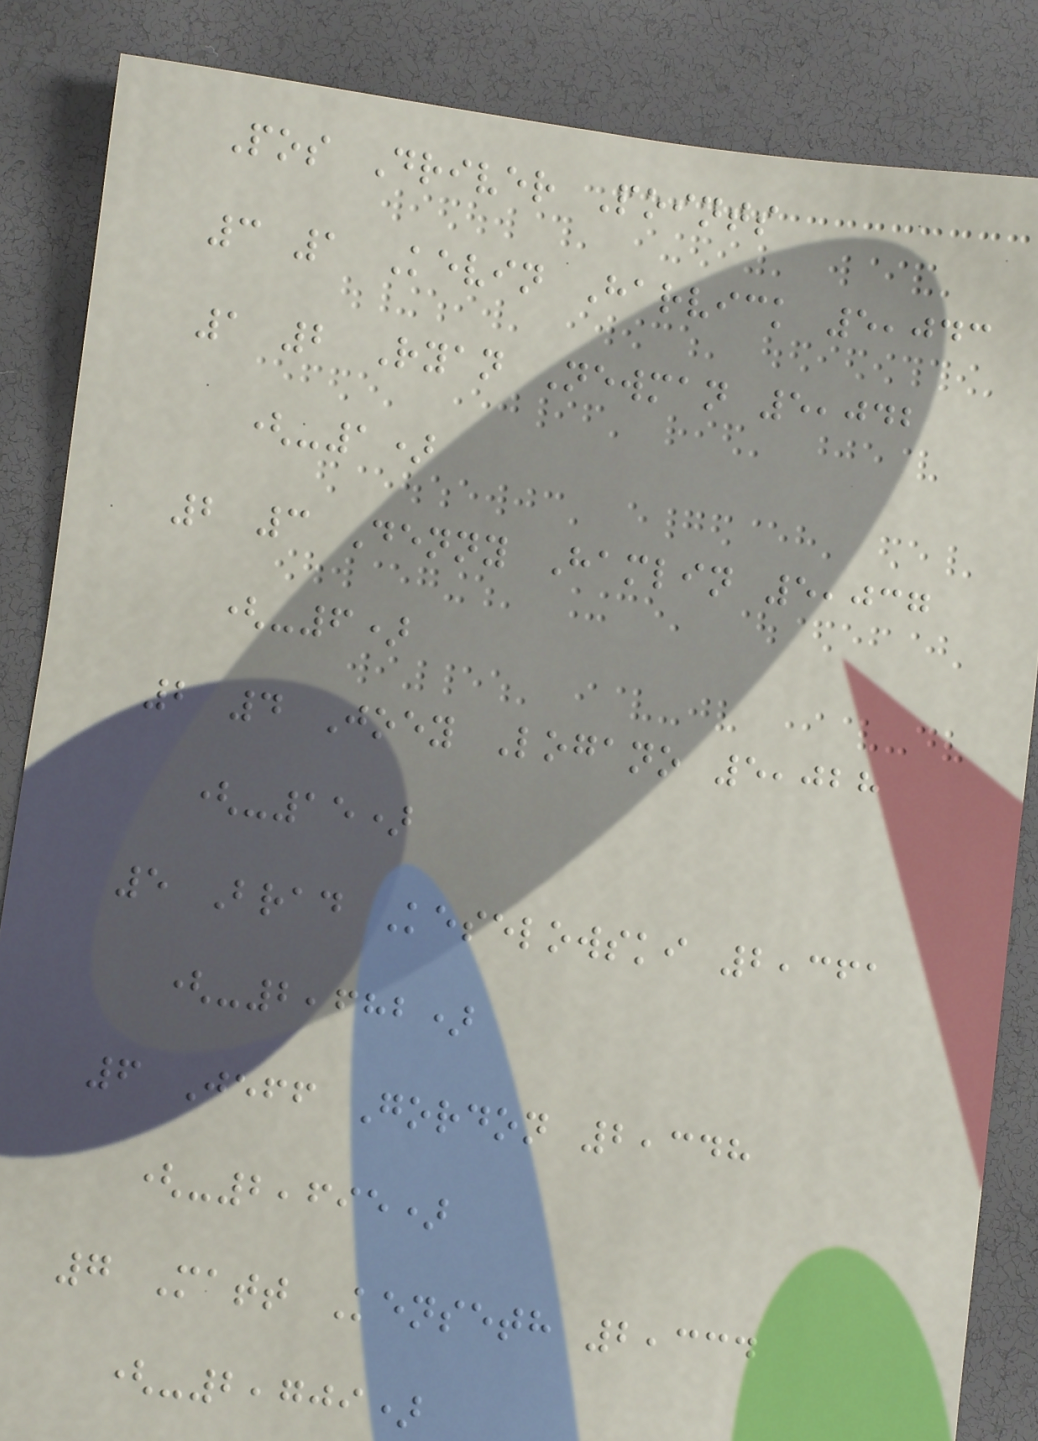Pos Driver Points
3 1 Kevin Harvick 5,043
1 2 Ryan Newman 5,042
(-1)
2 3 Denny Hamlin 5,037
(-6)
2 4 Joey Logano 5,028
(-15)
5 Brad Keselowski 2,361
(-2,682)
6 Jeff Gordon 2,348
(-2,695)
7 Matt Kenseth 2,334
(-2,709)
